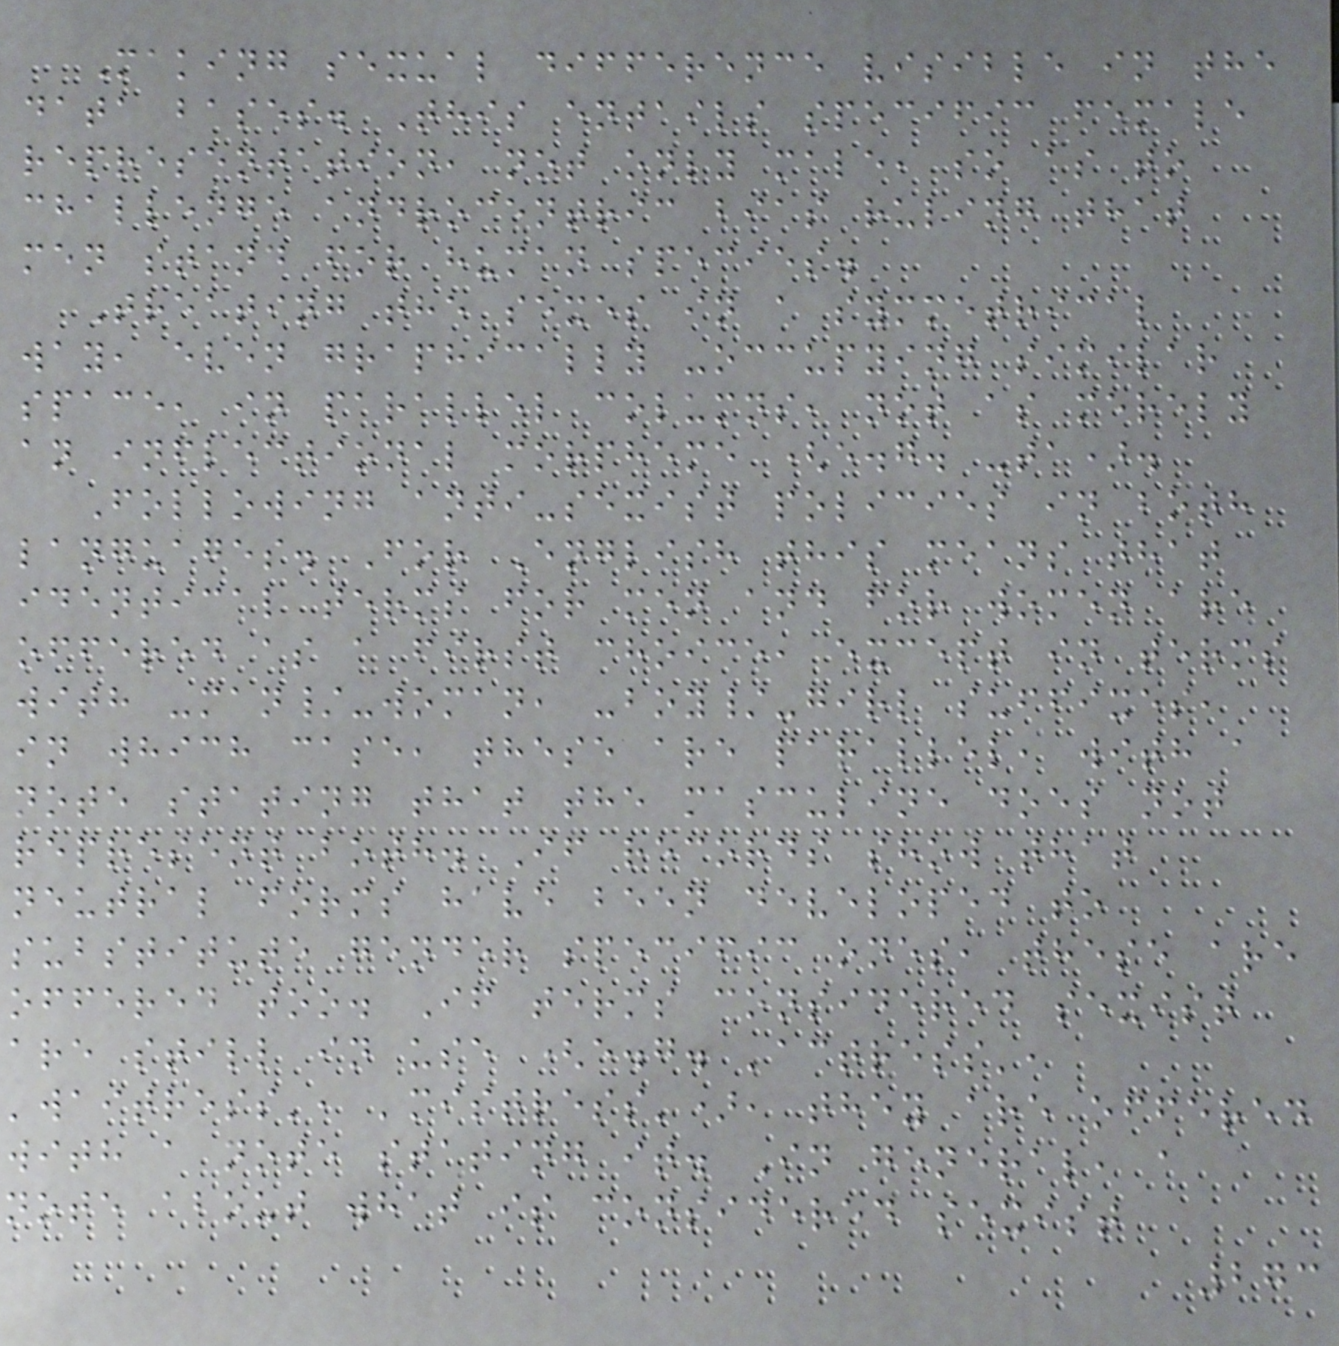Making sexual difference visible in the
data bases. This entails specific female
representation, not only male, so as to
challenge androcentric bias ruling that
men stand for human species.
Treating the sexes in a symmetrical
way, even graphically -occupying similar
space, in parallel columns, not as merely
an inflectional morpheme (e.g. -ta).
Following anti-sexist policies in both
languages. For English this means that
identical terms for men and for women are
offered as a first choice, except in terms
with -man/-woman, -boy/-girl suffixes,
in which case, these are parallel, with a
note stating that the masculine does not
represent both. If records show that
neutral forms have been developed to
substitute gender specific ones, these are
offered too. If terms considered sexist
are still in use (e.g. 'actress',
'waitress', 'mistress'), they are offered
with a note stating it. In general, a
note about what is considered sexist
273
